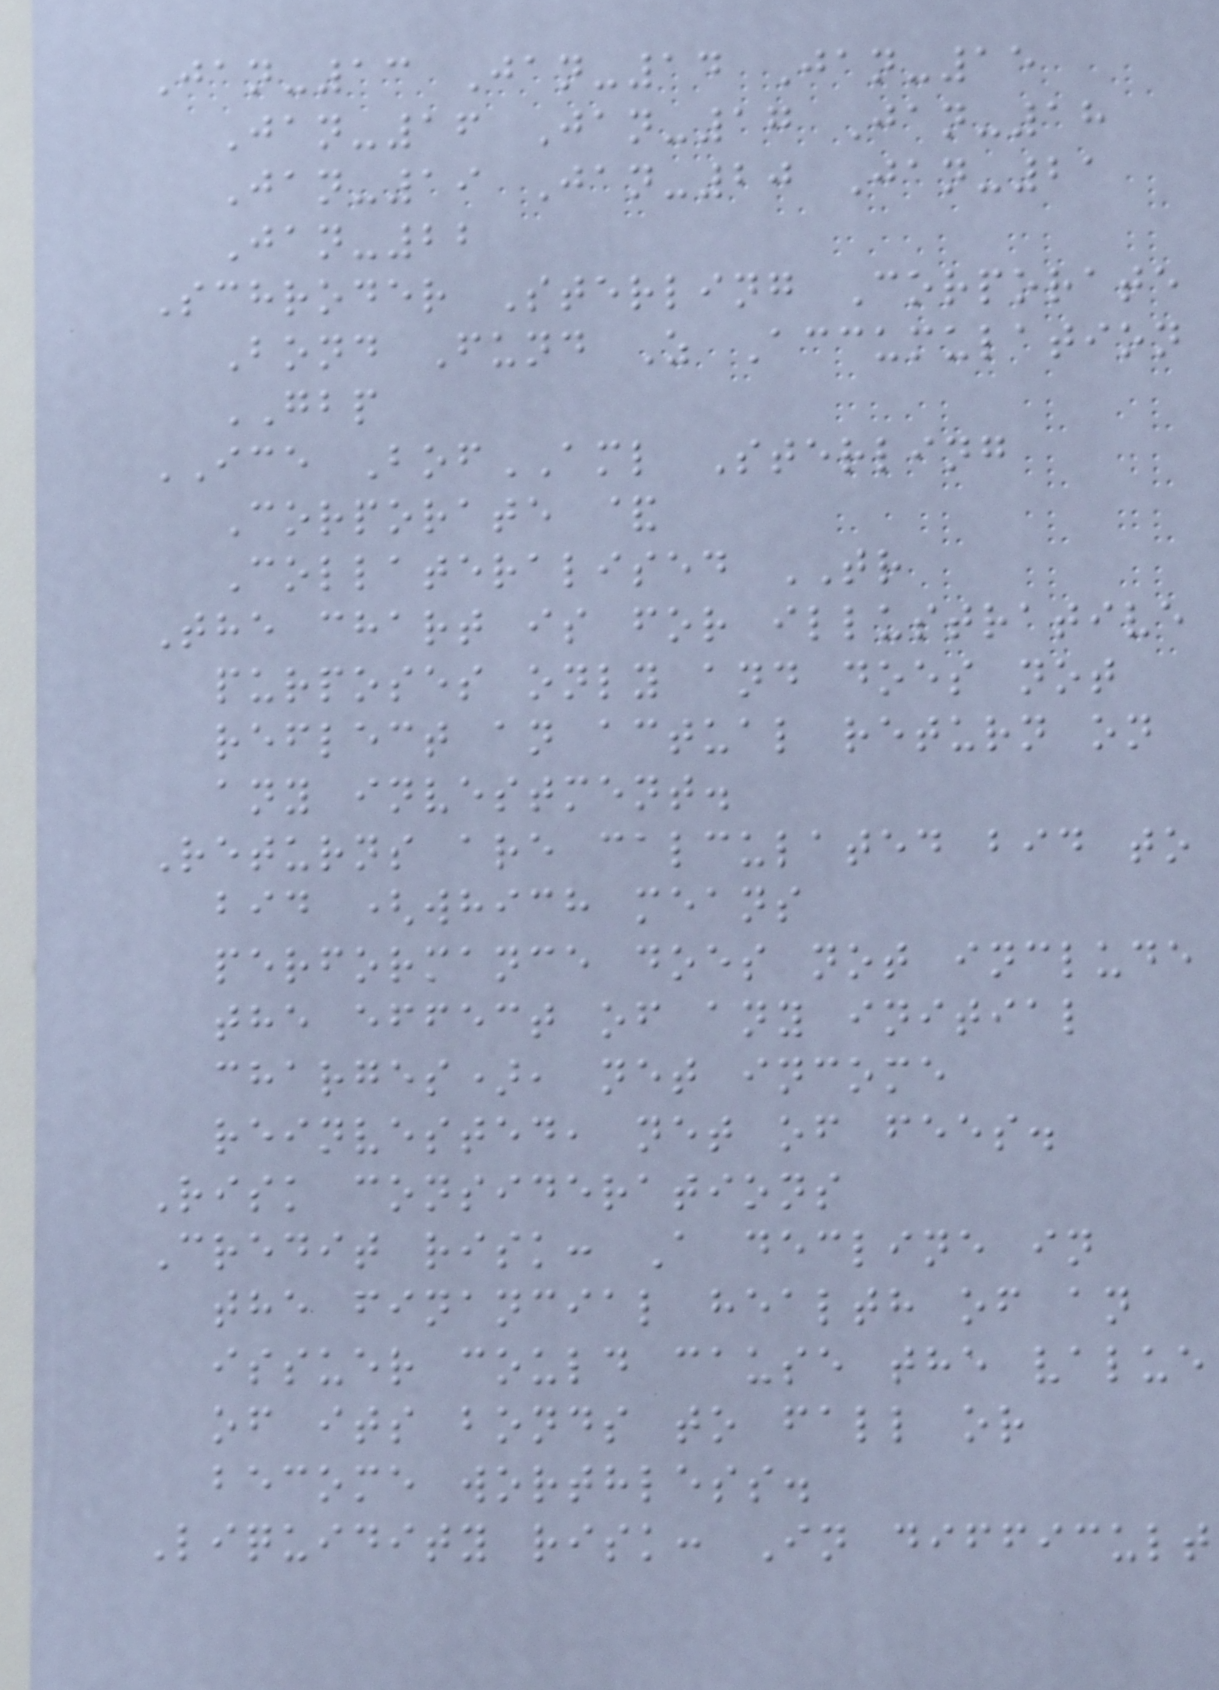Jan-13 Jan-14 Jan-15
Jan-16 Jan-17 Jan-18
Jan-19 Jan-20 Jan-21
Jan-22
Schroder Sterling Corporate
Bond Fund Z Accumulation
GBP
ICE BofAML Sterling
Corporate &
Collateralised TR
The chart is for illustrative
purposes only and does not
reflect an actual return on
any investment.
Returns are calculated bid to
bid (which means
performance does not include
the effect of any initial
charges), net income
reinvested, net of fees.
Risk considerations
Credit risk: A decline in
the financial health of an
issuer could cause the value
of its bonds to fall or
become worthless.
Liquidity risk: In difficult
